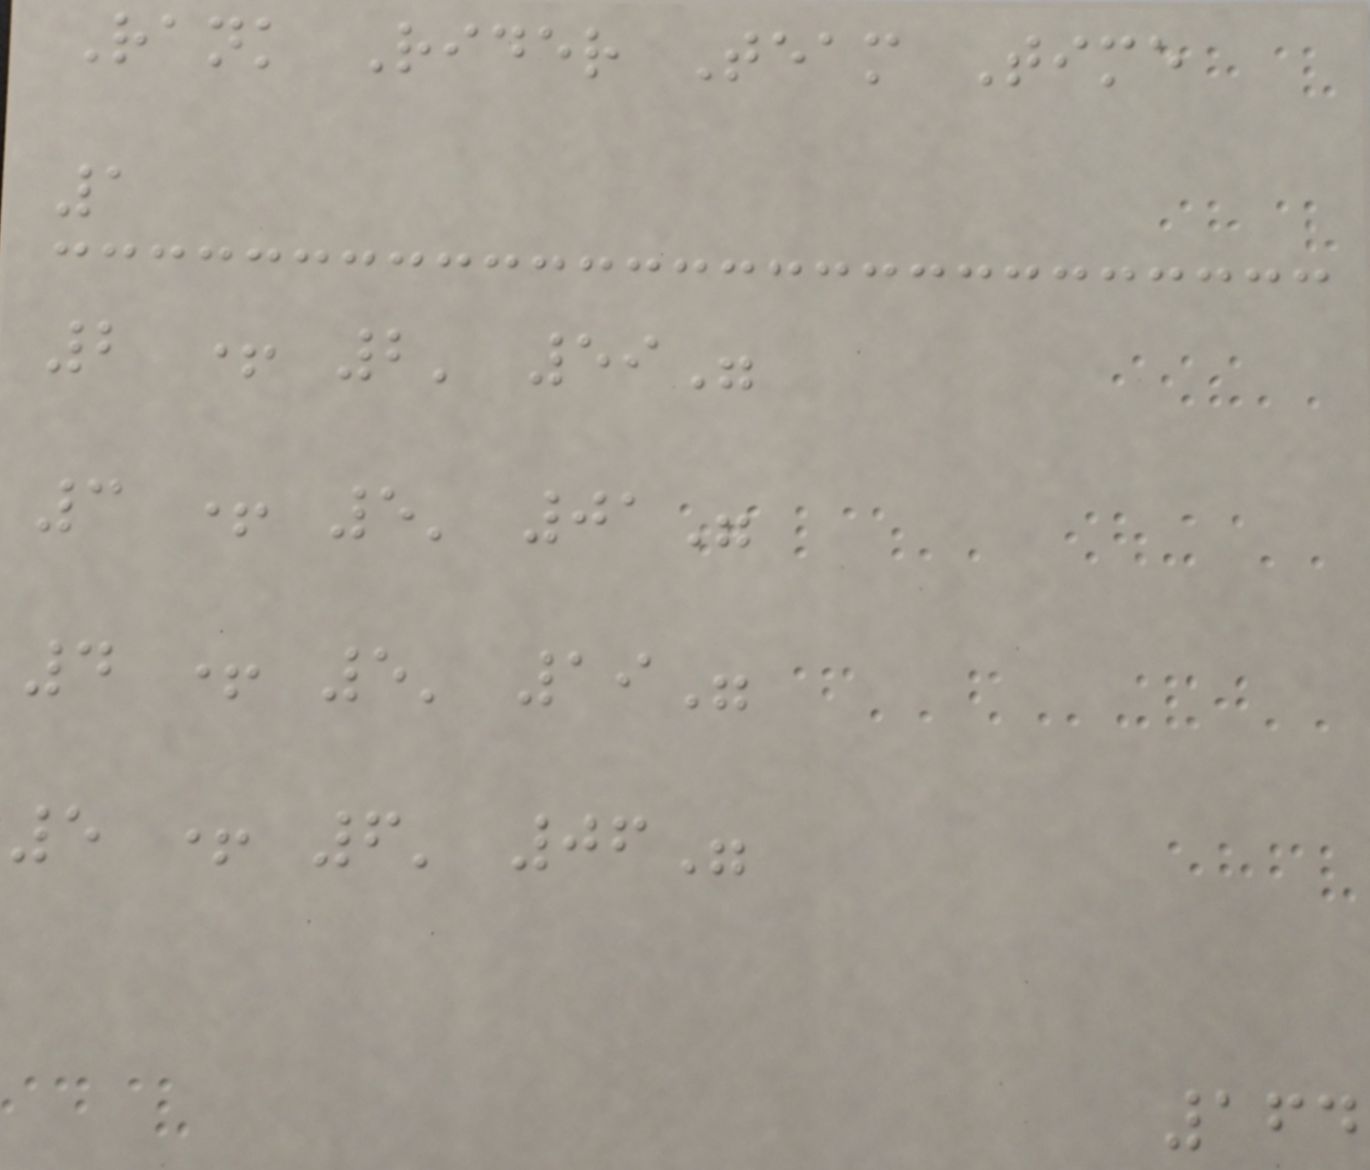Rank Rider Team Time
1
2 + 2' 59"
3 + 5' 01"
4 + 5' 19"
5 + 6' 06"
164
